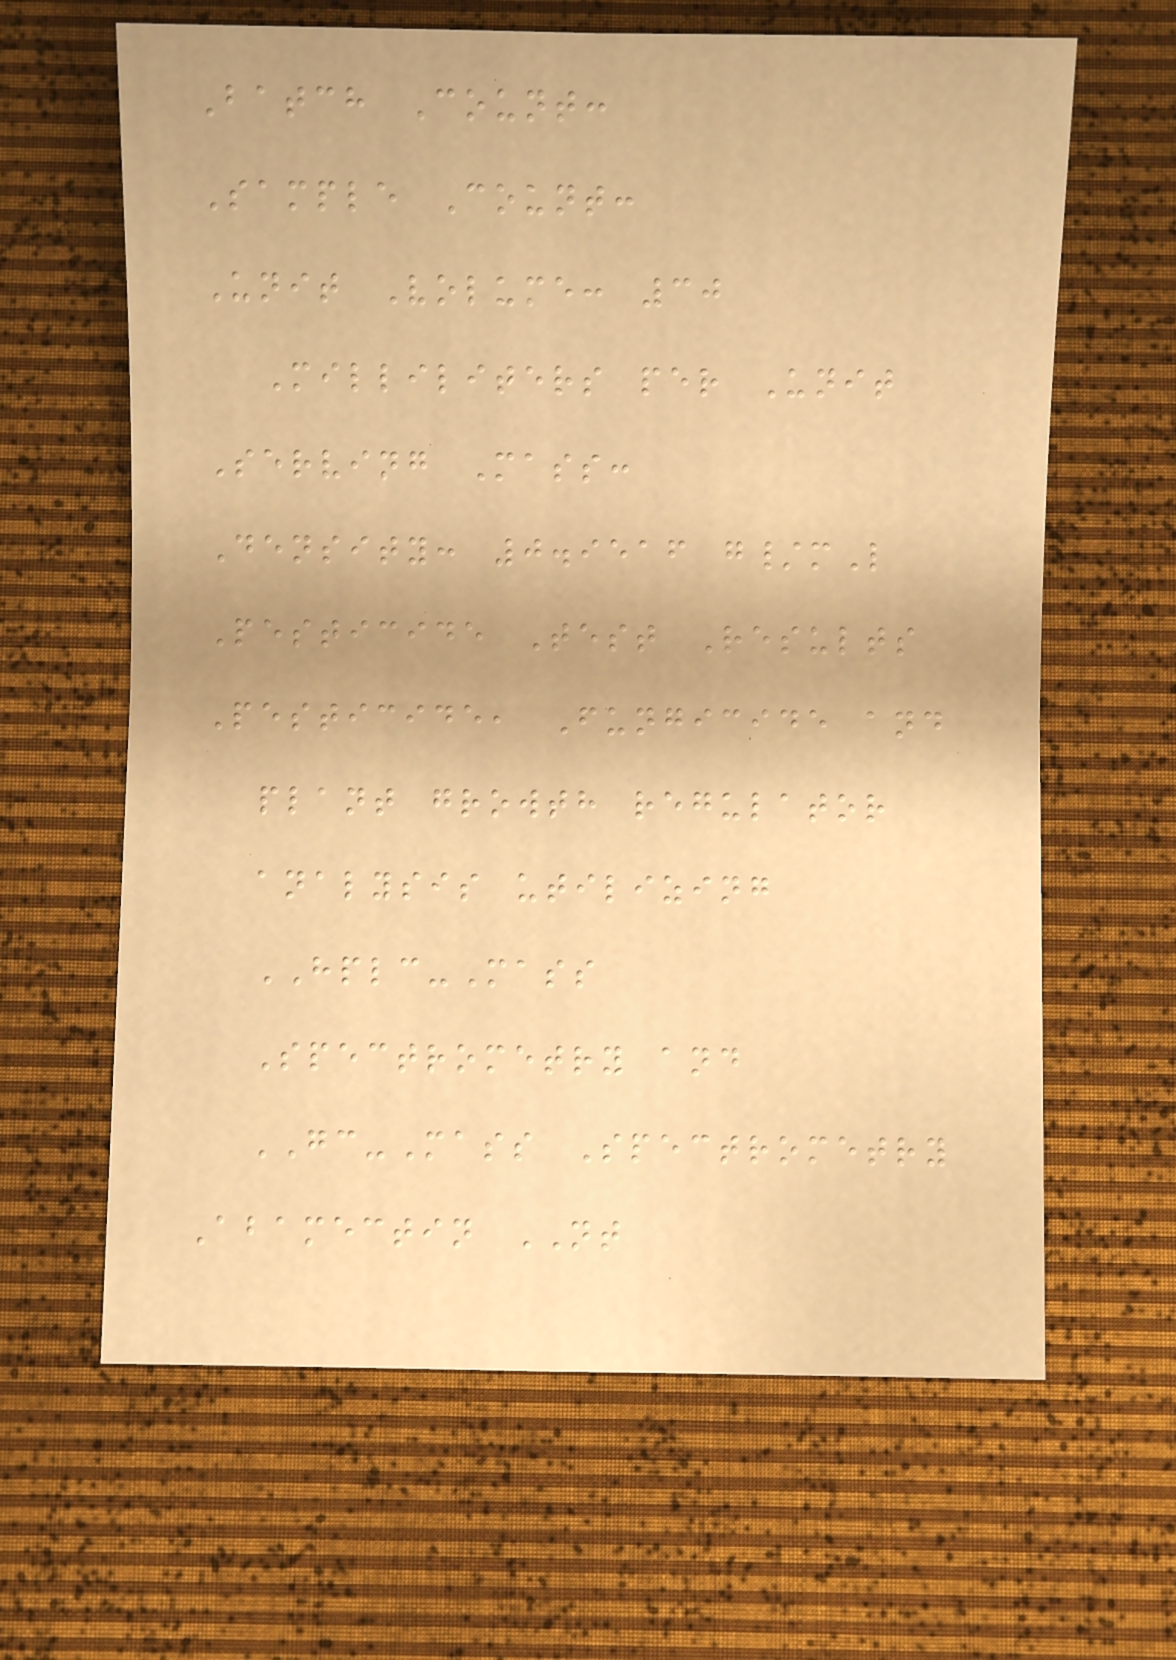Batch Count:
Sample Count:
Unit Volume: 30
Milliliters per Unit
Serving Mass:
Density: 0.9516 g/mL
Pesticide Test Results
Pesticide, Fungicide and
plant growth regulator
analysis utilizing
HPLC-Mass
Spectrometry and
GC-Mass Spectrometry
Abamectin NT
